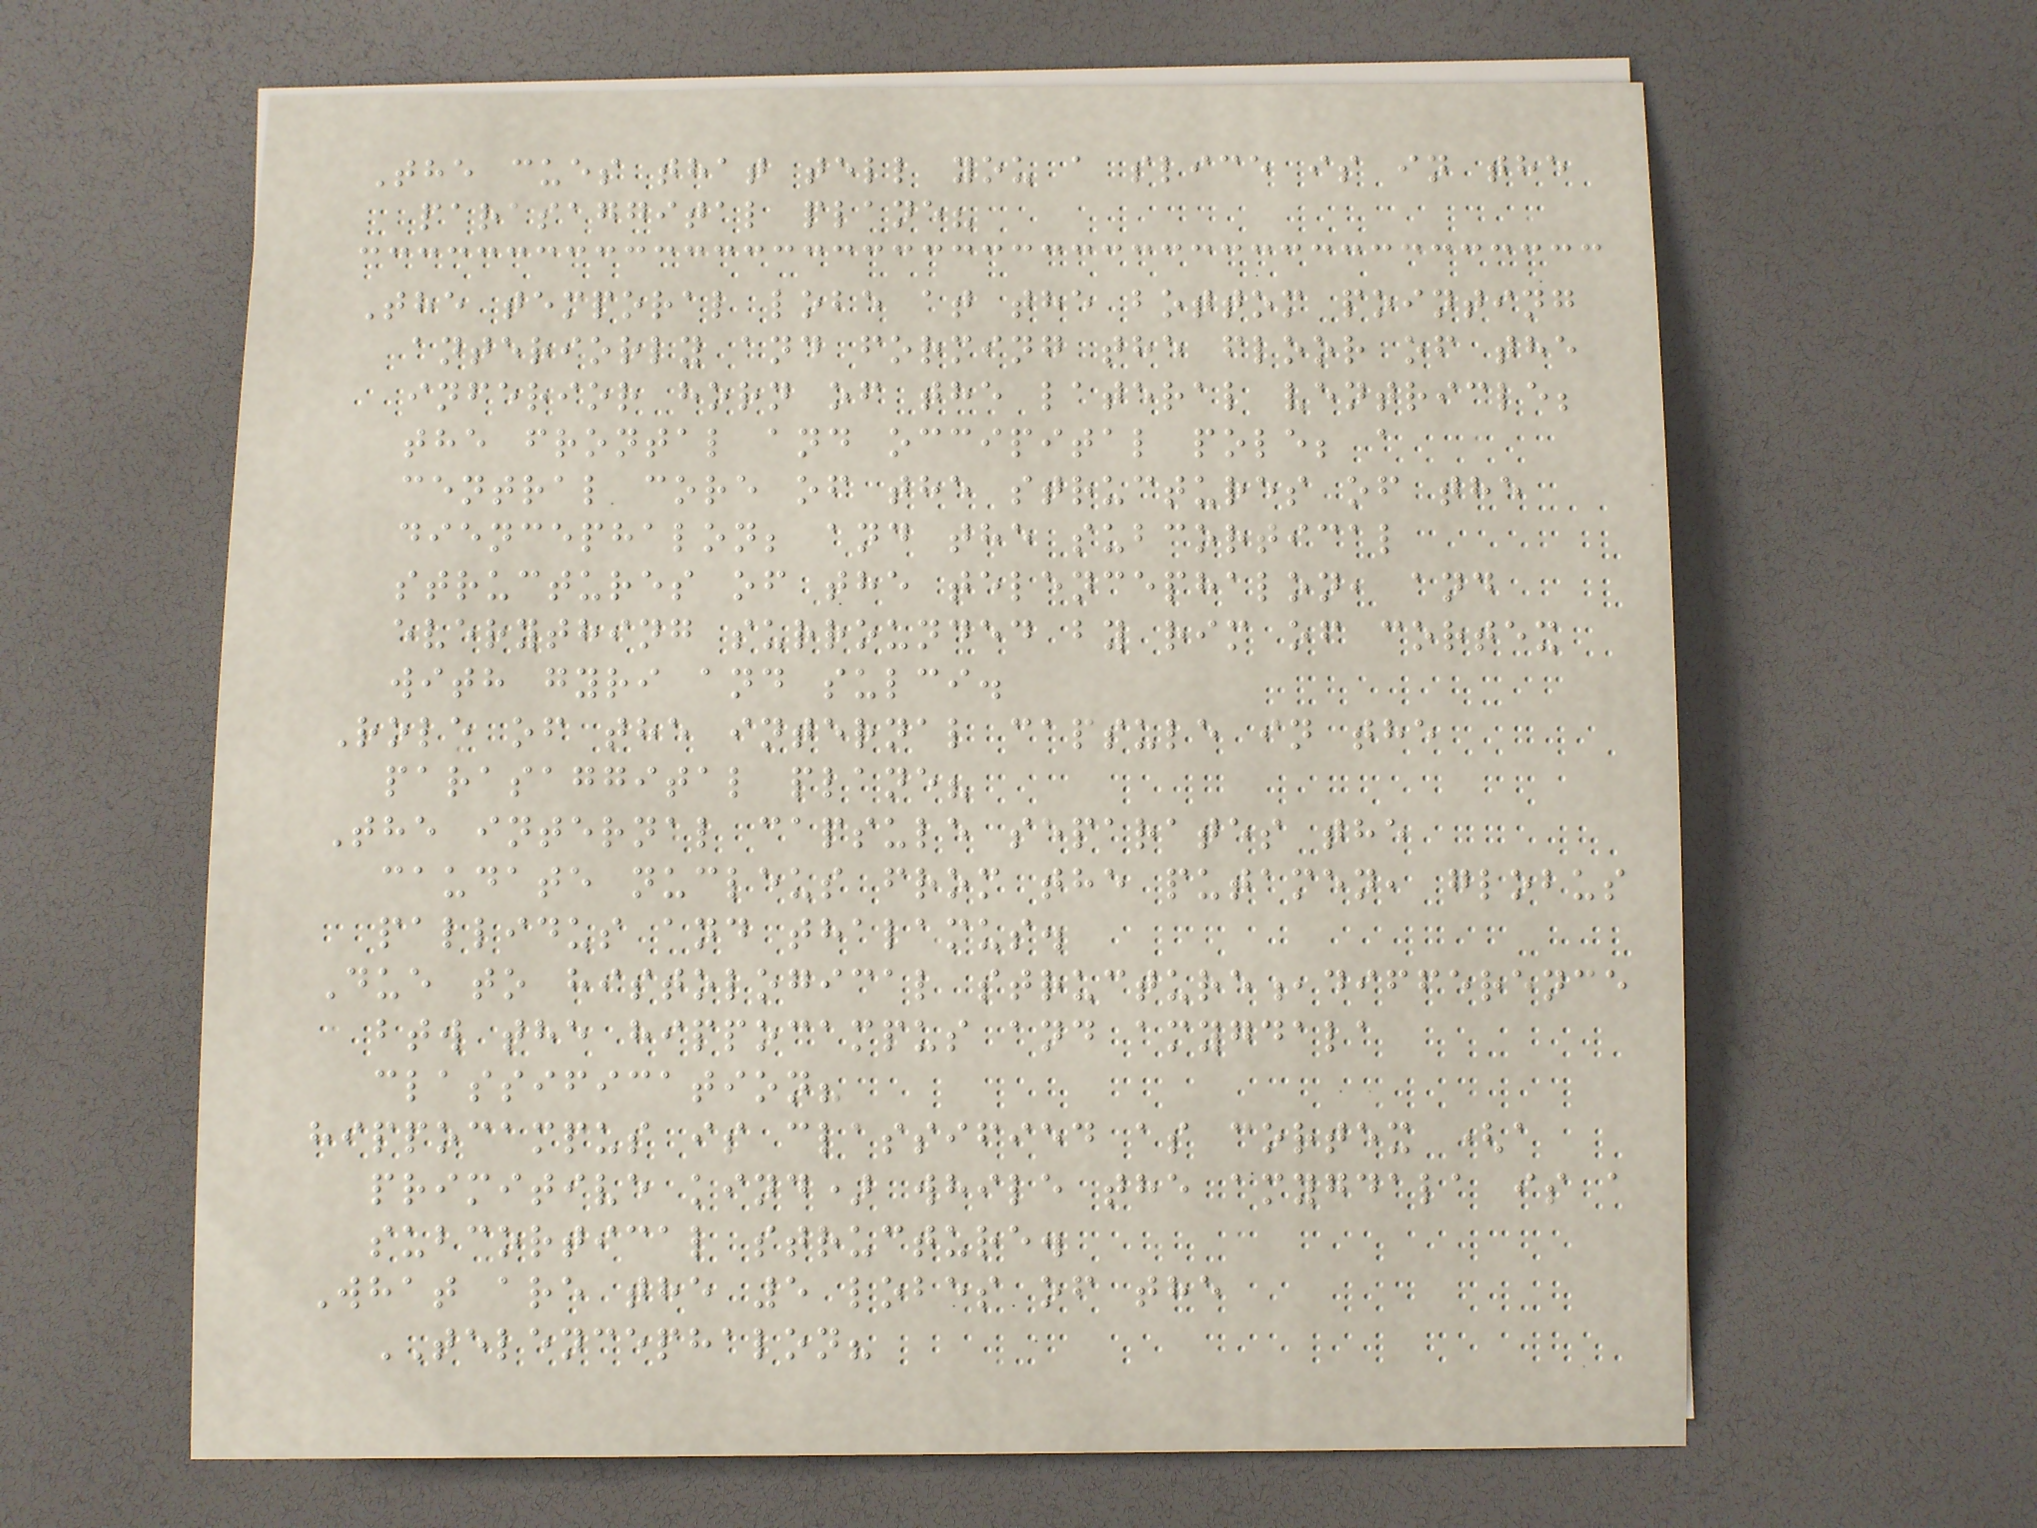The cues that tell you a slice is in the
parasaggital plane?
The temporal lobe at the bottom pointing
anteriorly and forming the floor of the
inferior horn of the lateral ventricle;
the frontal and occipital pole; a
central core of the structures of the
diencephalon; and the subcortical
structures of the telencephalon, and
everything surrounded by rim of cortex
with gyri and sulci.
Role of the internal capsule in the
parasaggital plane?
The internal capsule separates the
caudate nucleus from the putamen, globus
pallidus and thalamus.
Due to histological structure,difference
btw the hippocampus and amygdala
classification?
hippocampus is classified as cortex (a
primitive kind) while the amygdala is a
subcortical structure.
What are the 5 lobes of the
TELENCEPHALON?
